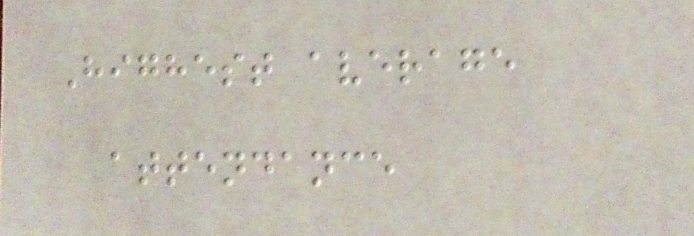Highest average
attendance
